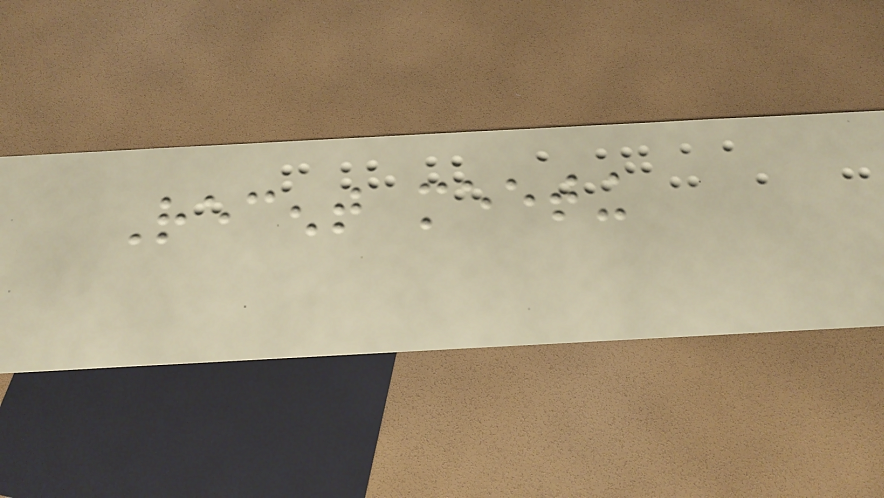Recent meeting
